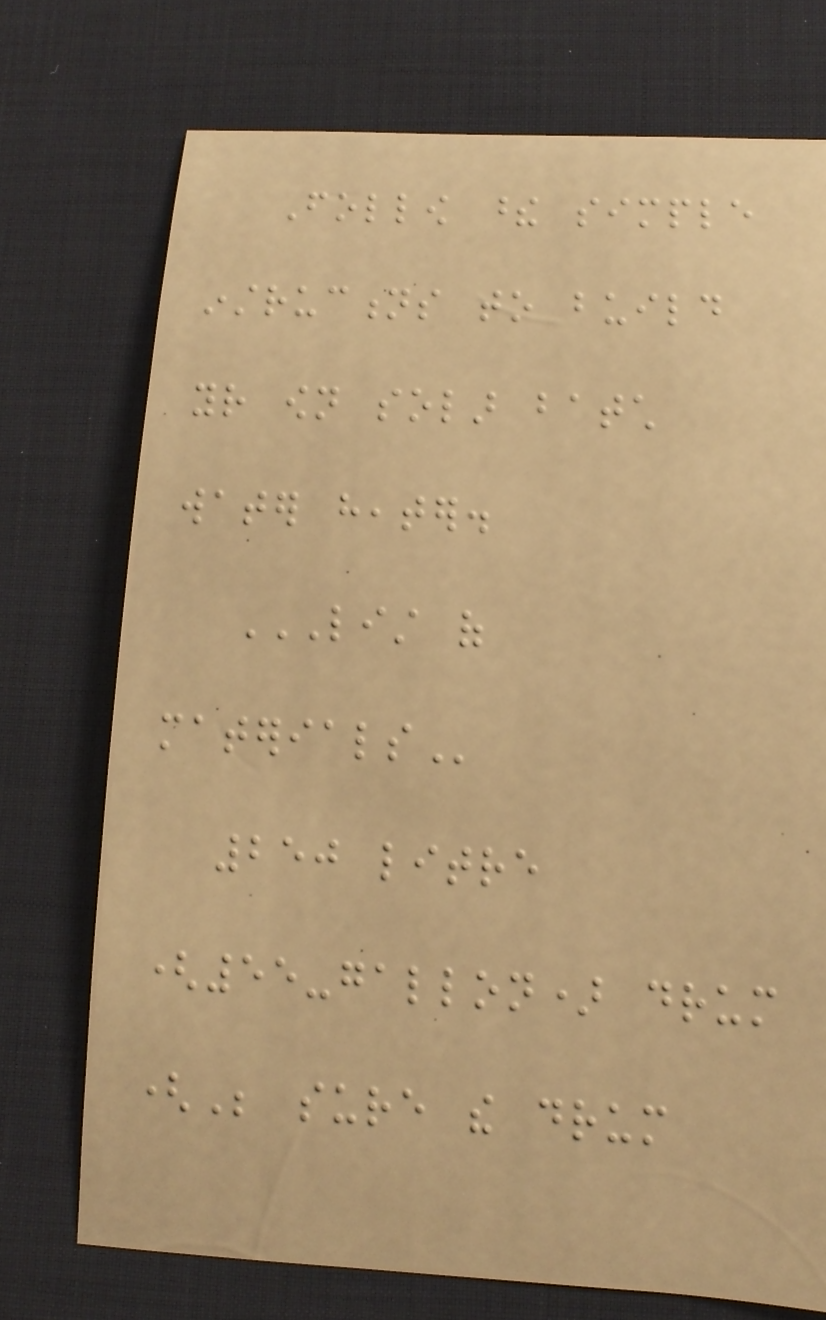Follow these simple
instructions to build
your own solar batch
water heater.
LIST OF
MATERIALS
250 litre
(55-gallon) drum
(Be sure the drum
